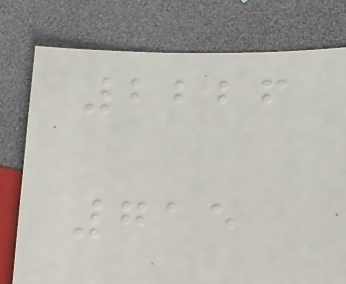2226
715
